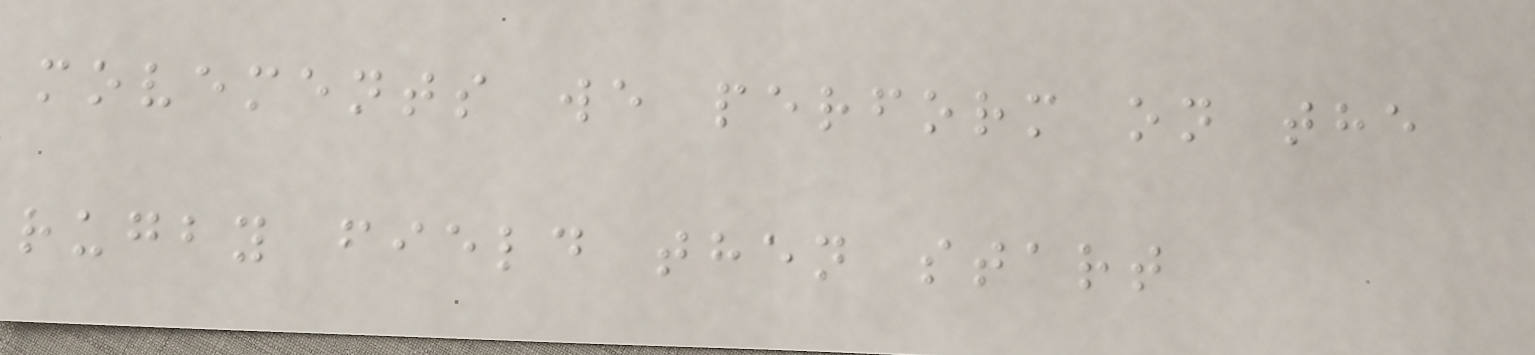movements we perform on the
rugby field then start
